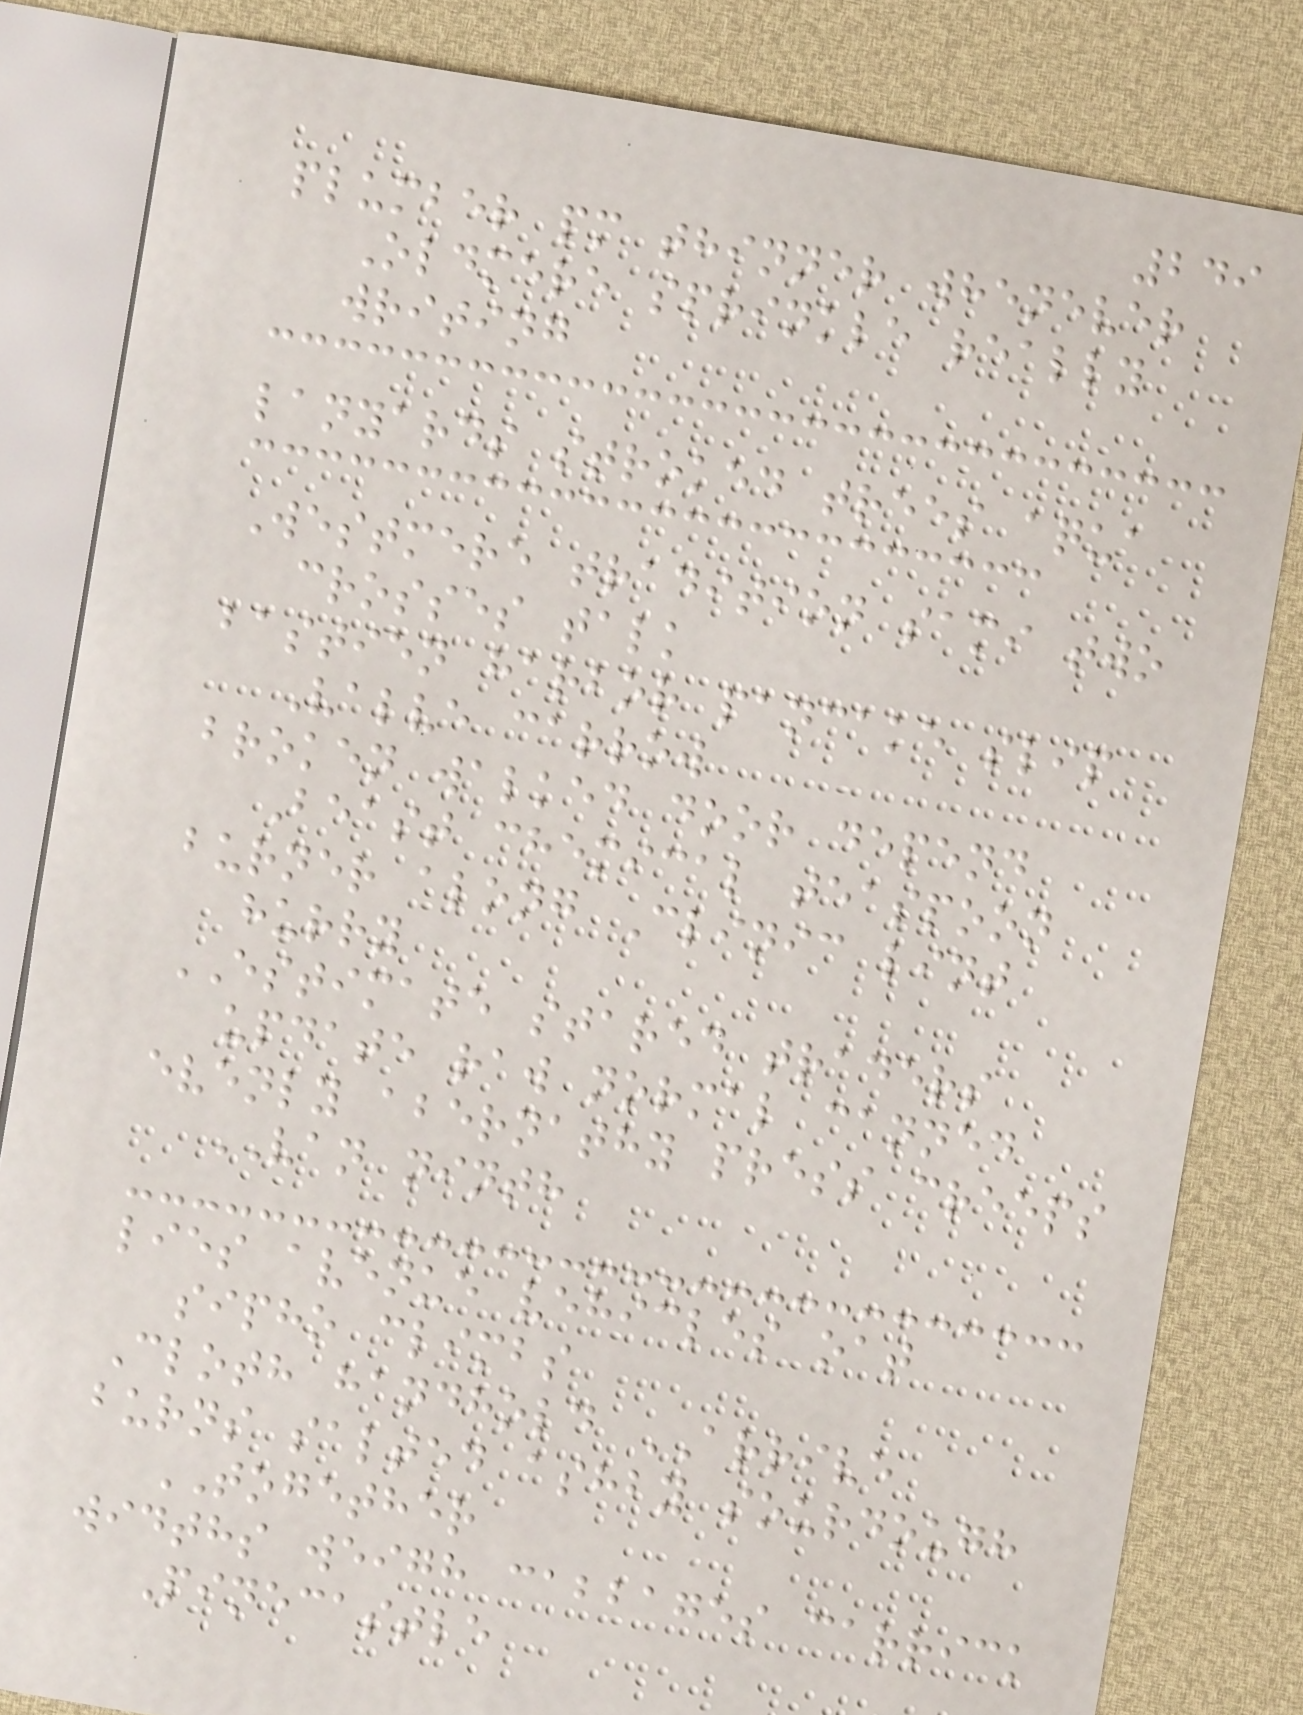249
plumber pm thinner whenever
Oldmere sprinkle really
writing
lanyards stroked trees aqua
Westmere tradition sami two
crosses talk
bastien harbor pancake slip
Valve carrow
broken walked door depend
Beast chemical teaspoon
burner along Clinic lint
hurry
ESTIMATE stared traders
update raw normal canned
evenly abernathy press creeps
VAN ninth
lies avenue vehicles oat
sipho climbs
Cloth handhold ARRIVE
burns salted ashby sourdough
TOGETHER
widths weigh cabbages carrick
Pinecastle
